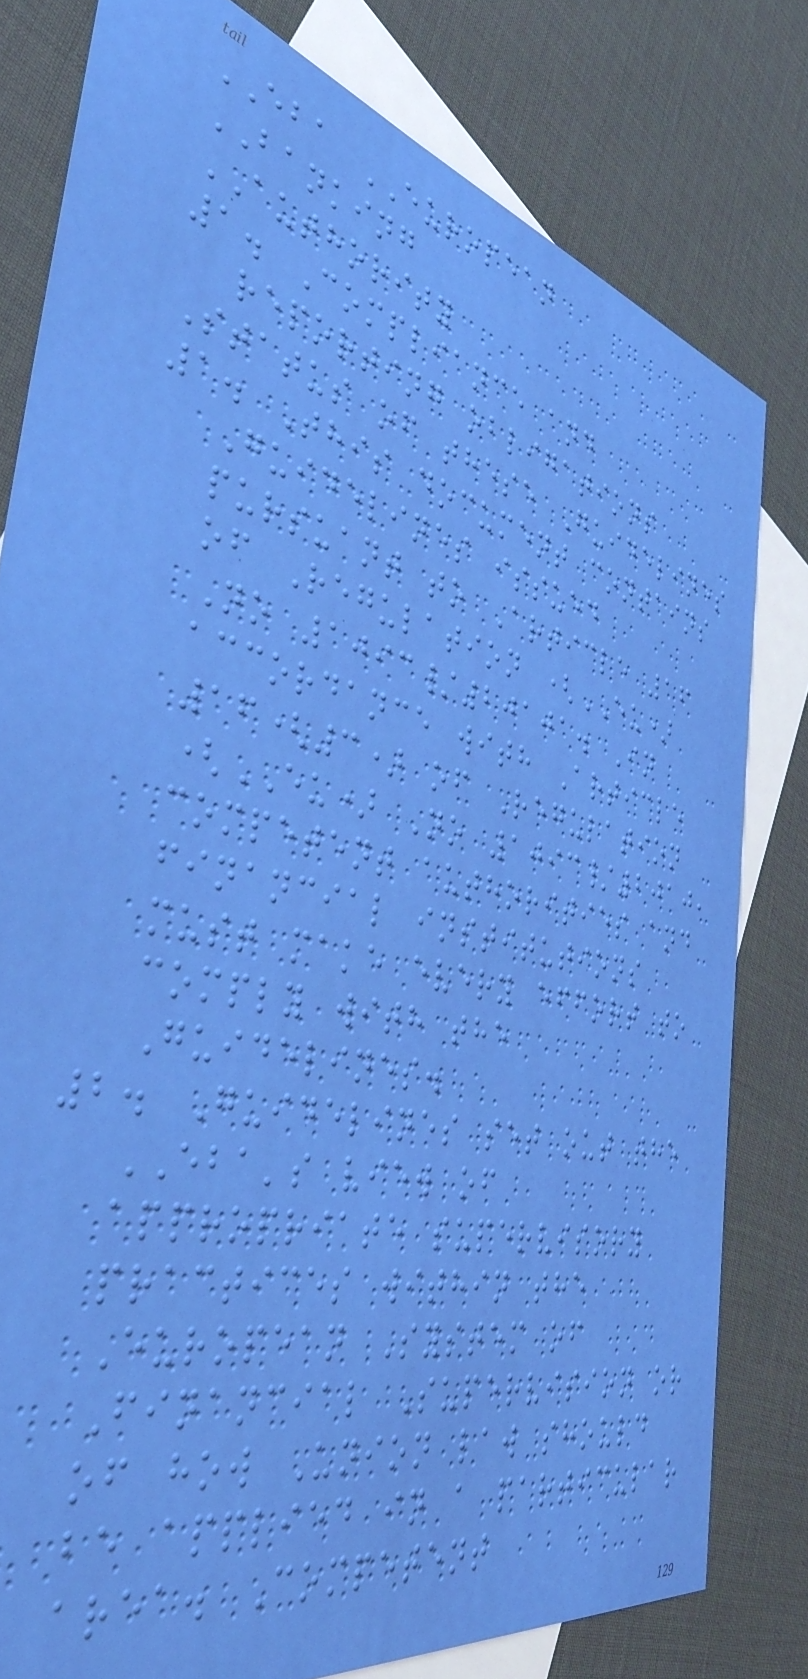EBA EUROPEAN
BANKING
AUTHORITY
1. Compliance and
reporting obligations
Status of these Guidelines
1. This document contains
Guidelines issued
pursuant to Article 16
of Regulation (EU)
No 1093/20101. In
accordance with Article
16(3) of Regulation
(EU) No 1093/2010,
competent authorities and
financial institutions
must make every effort to
comply with the
Guidelines.
2. Guidelines set out the
EBA's view of
appropriate supervisory
practices within the
European System of
Financial Supervision or
of how Union law should
be applied in a particular
area. Competent
